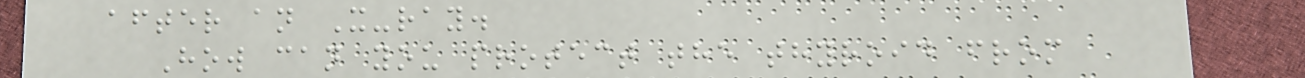after an X-ray.
How can you protect the thyroid from
